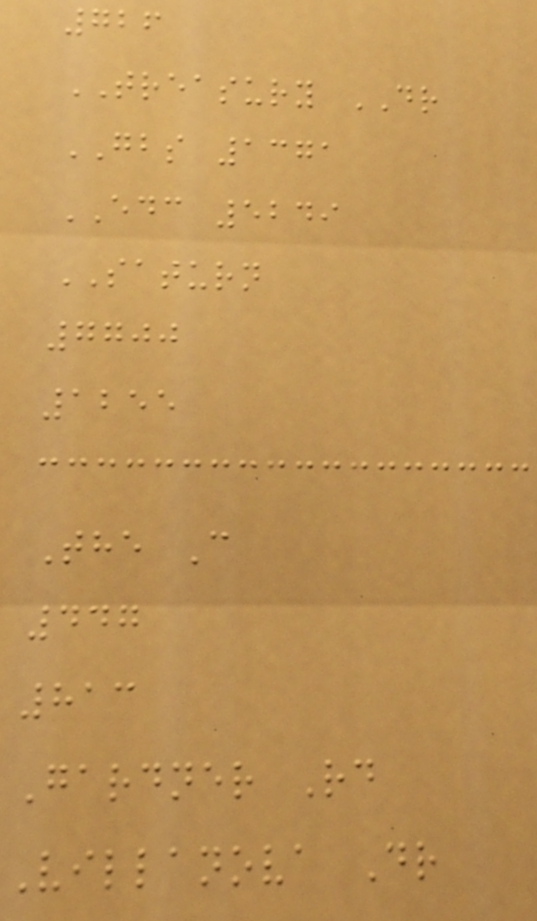726
TREASURY DR
GBS 1371
EDC 5249
SATURN
7700
1255
The C
447
813
Gardner Rd
Villanova Dr
